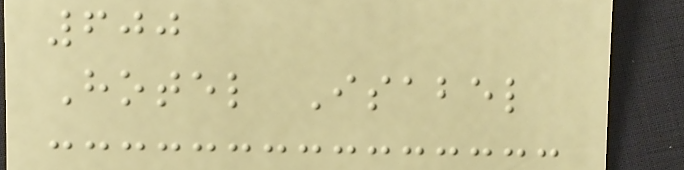600
Hotel Isabel
